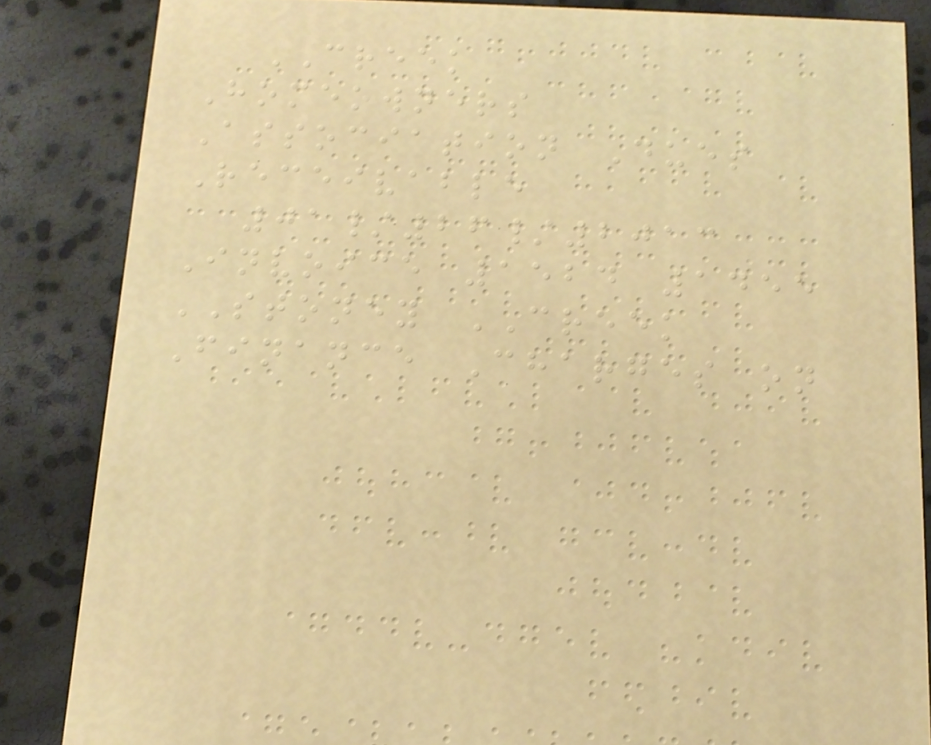CREEK
Homeowners
Association Dues
Receivable
01/26/2013
Invoice 1524 1455
STONEY CREEK
Finance Charges on
